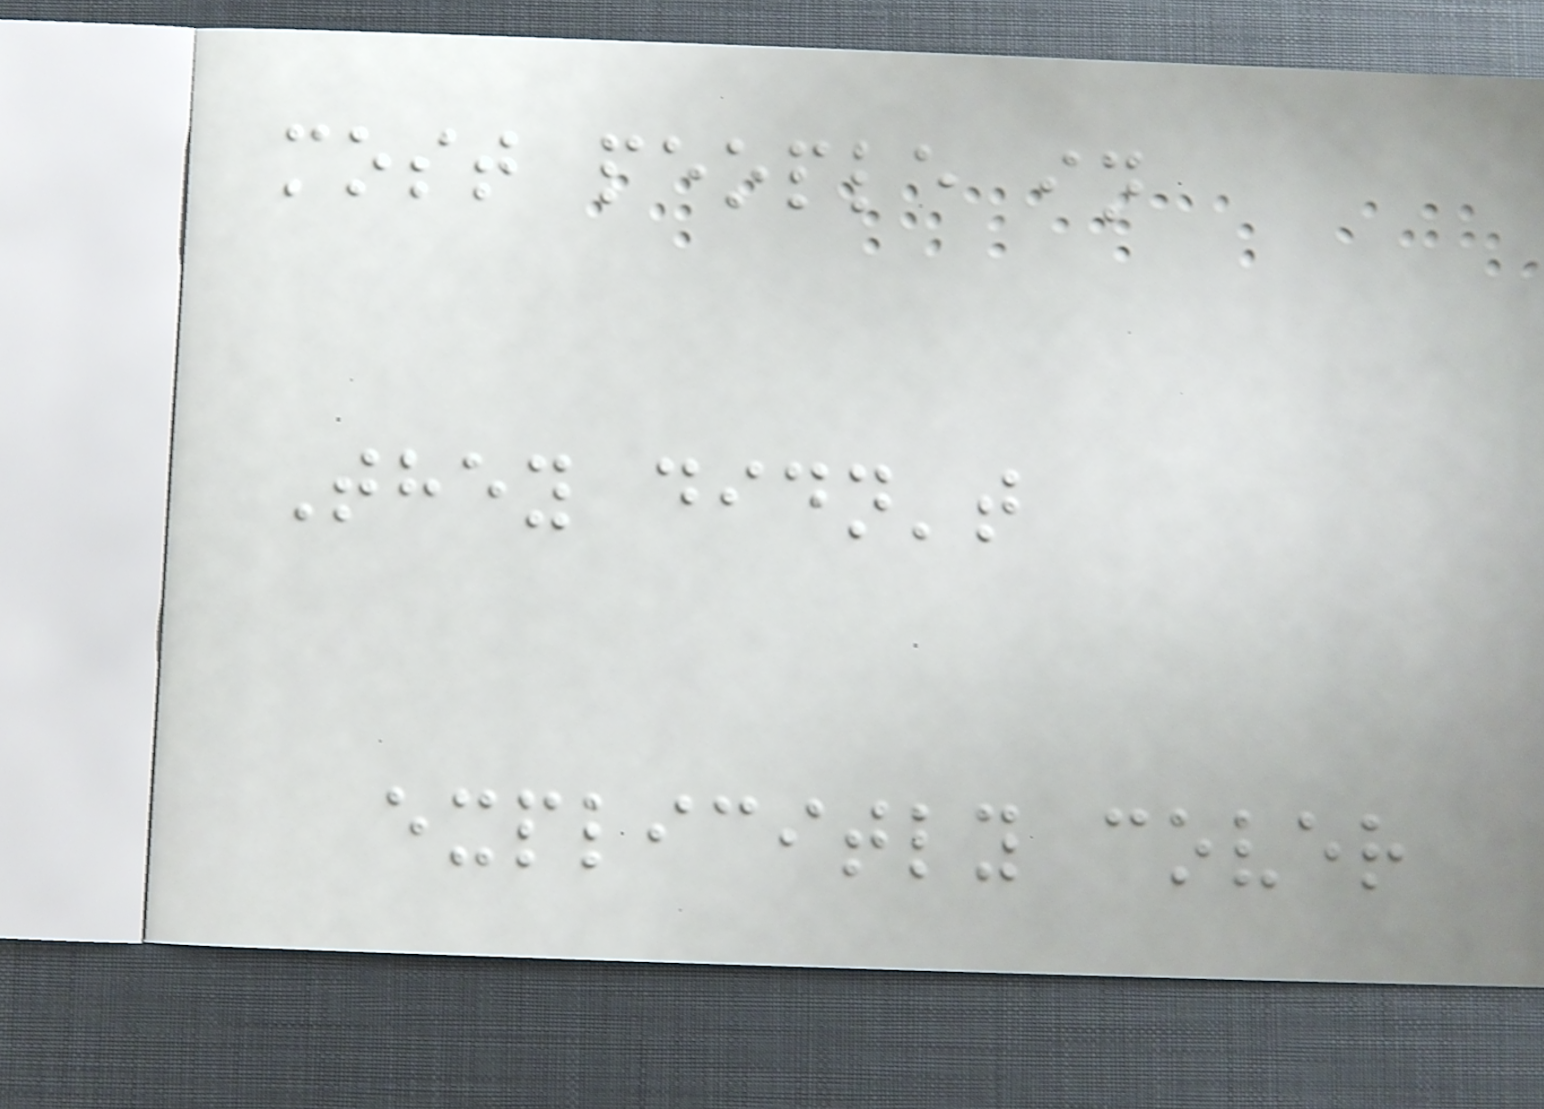most people in
They didn't
explicitly cover
